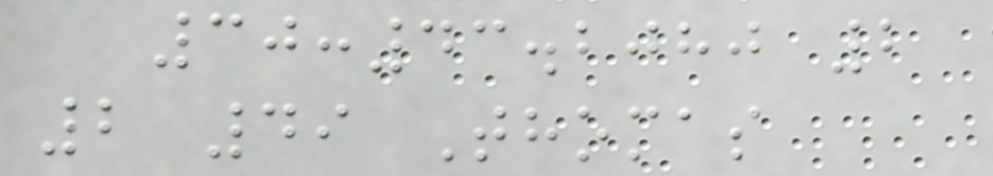30:43.2080 2
2 49 Thomas
